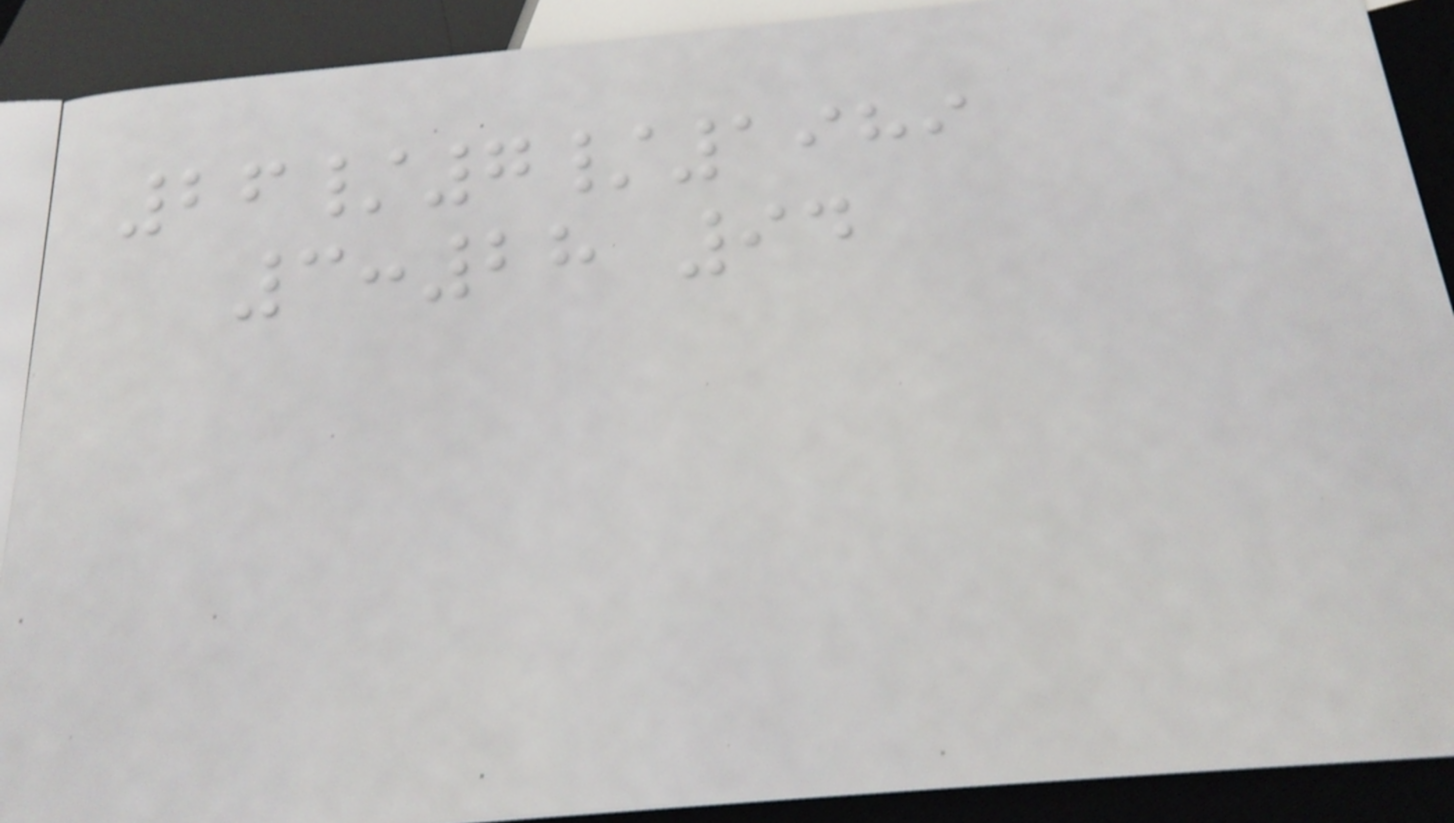26/7/1989
3:28 94
